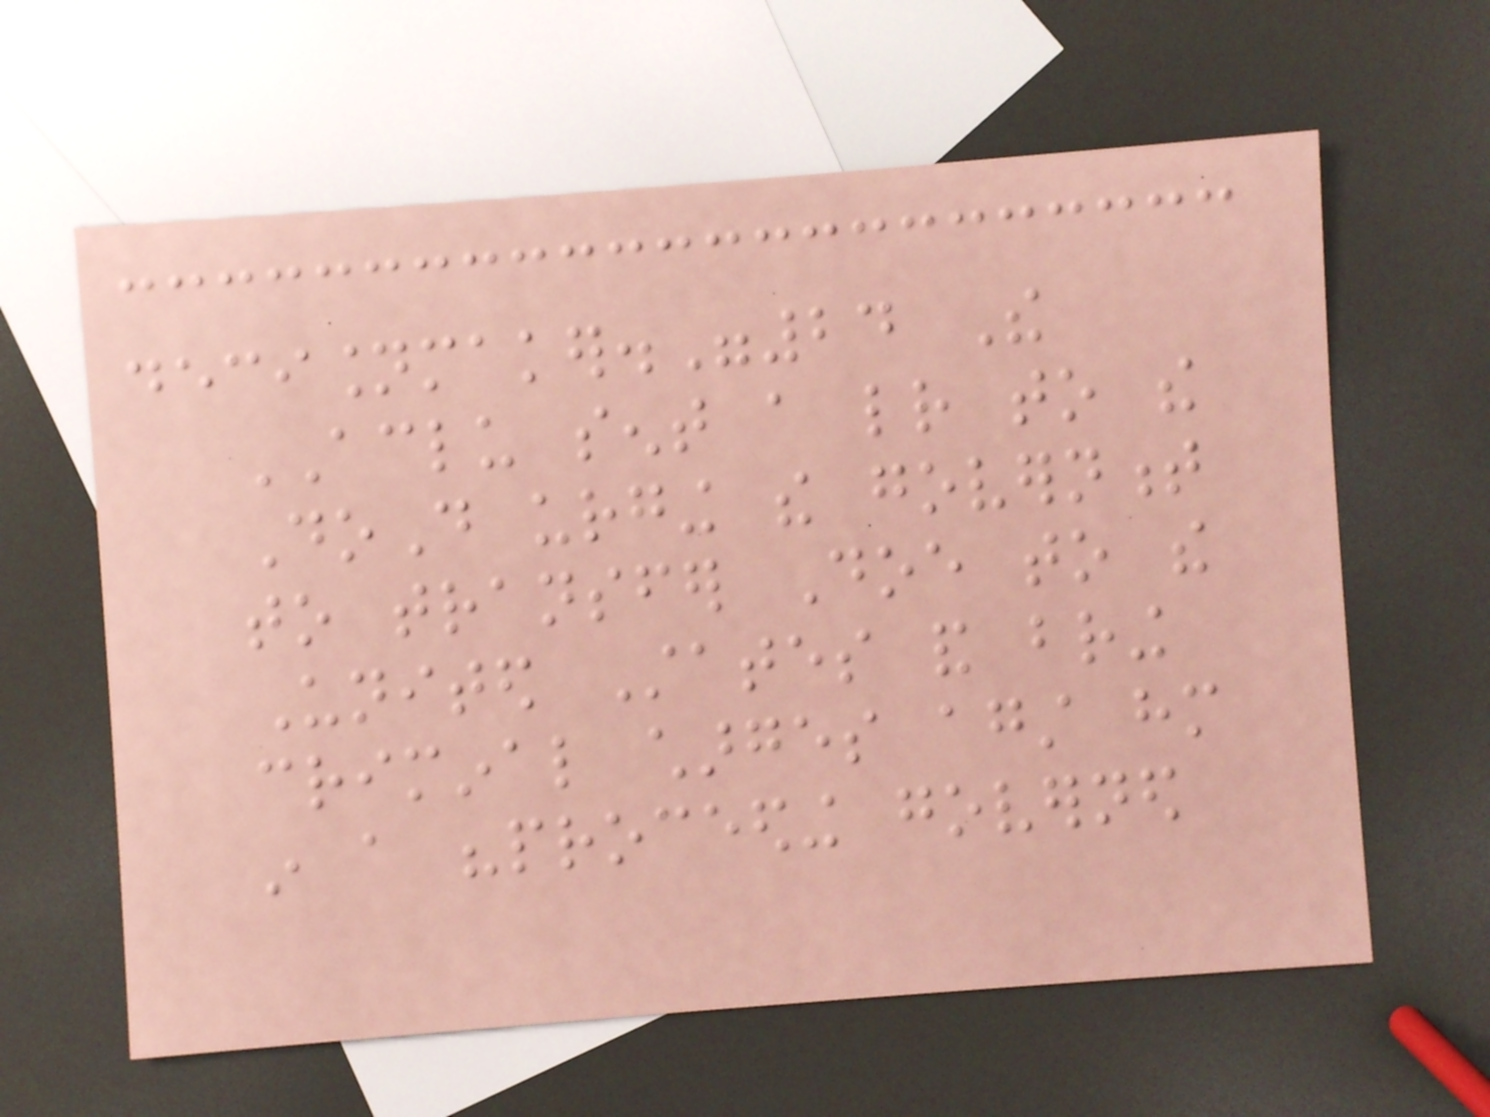decisionmaker."24 The
ACLU sent a letter to the
DoD urging the government
to transfer Doe to the
United States and bring
criminal charges against him
in a "proceeding governed
